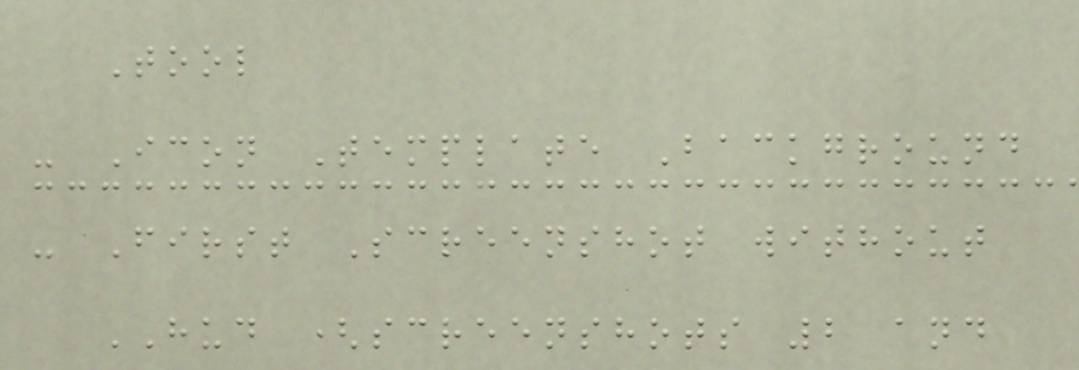Tool
- Icon Template Background
- First Screenshot without
HUD (screenshots 2 and
